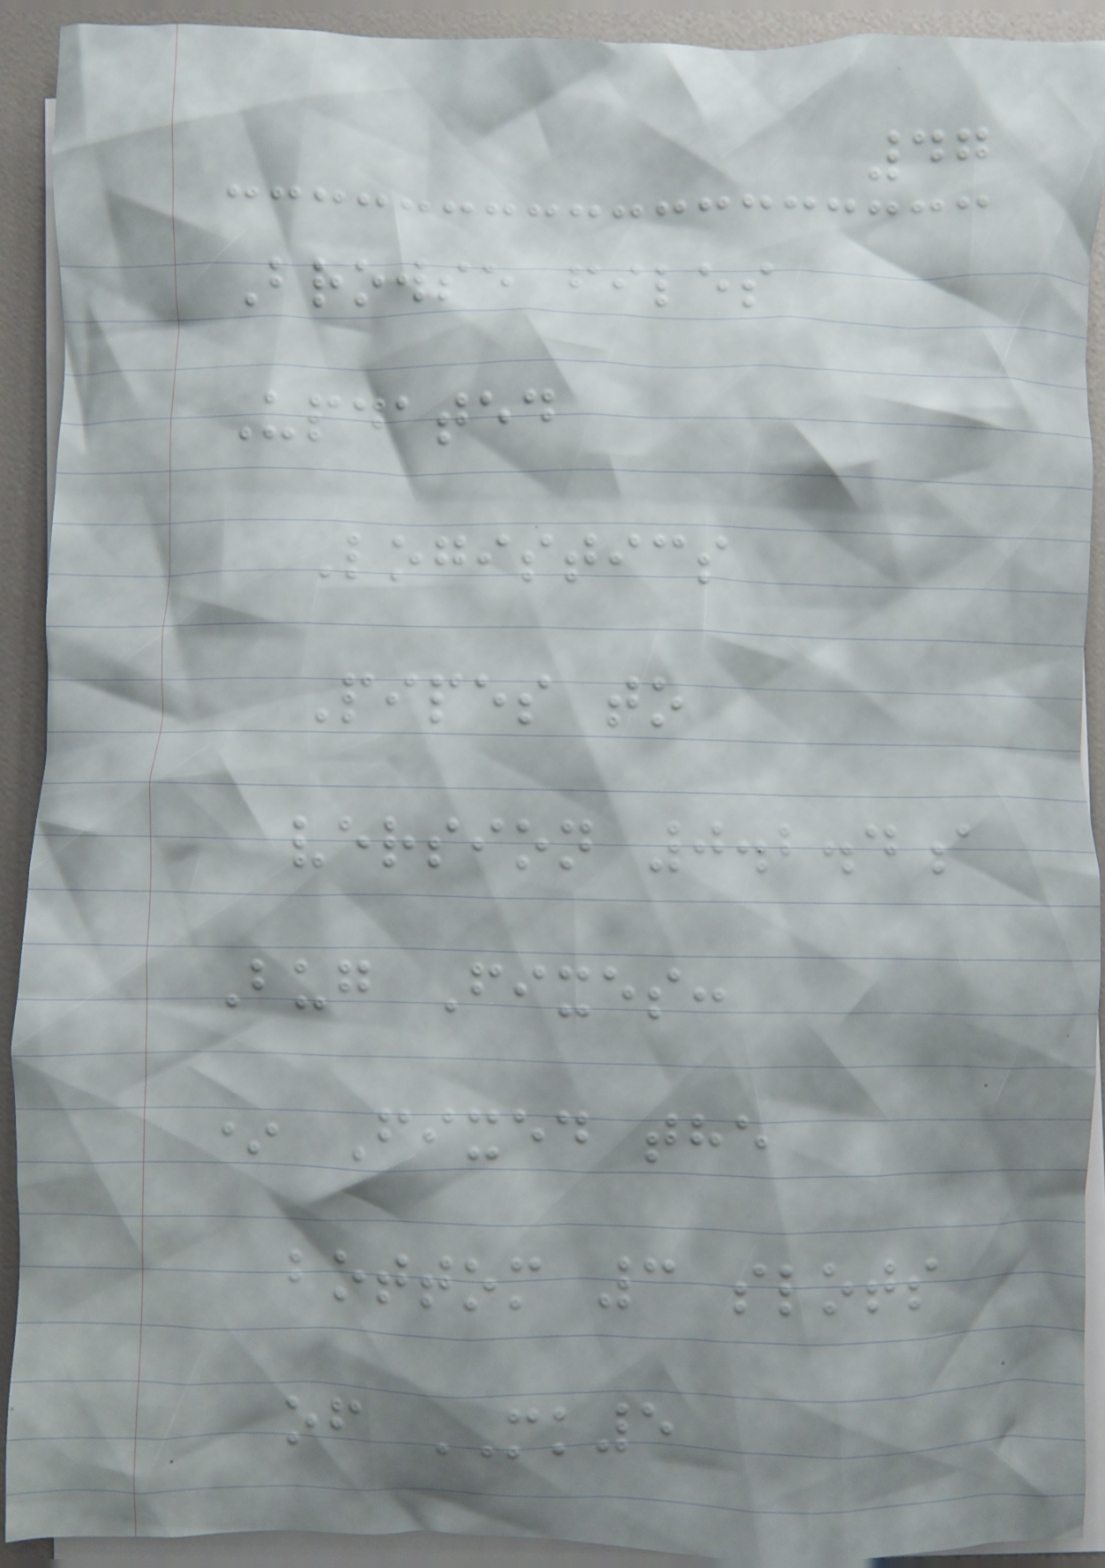47
Browse files
Updated
Logistics
Pipes to
version 0.2.4a
Bug Fixes:
* Fixed the
bottom 3 slots
of MK5
